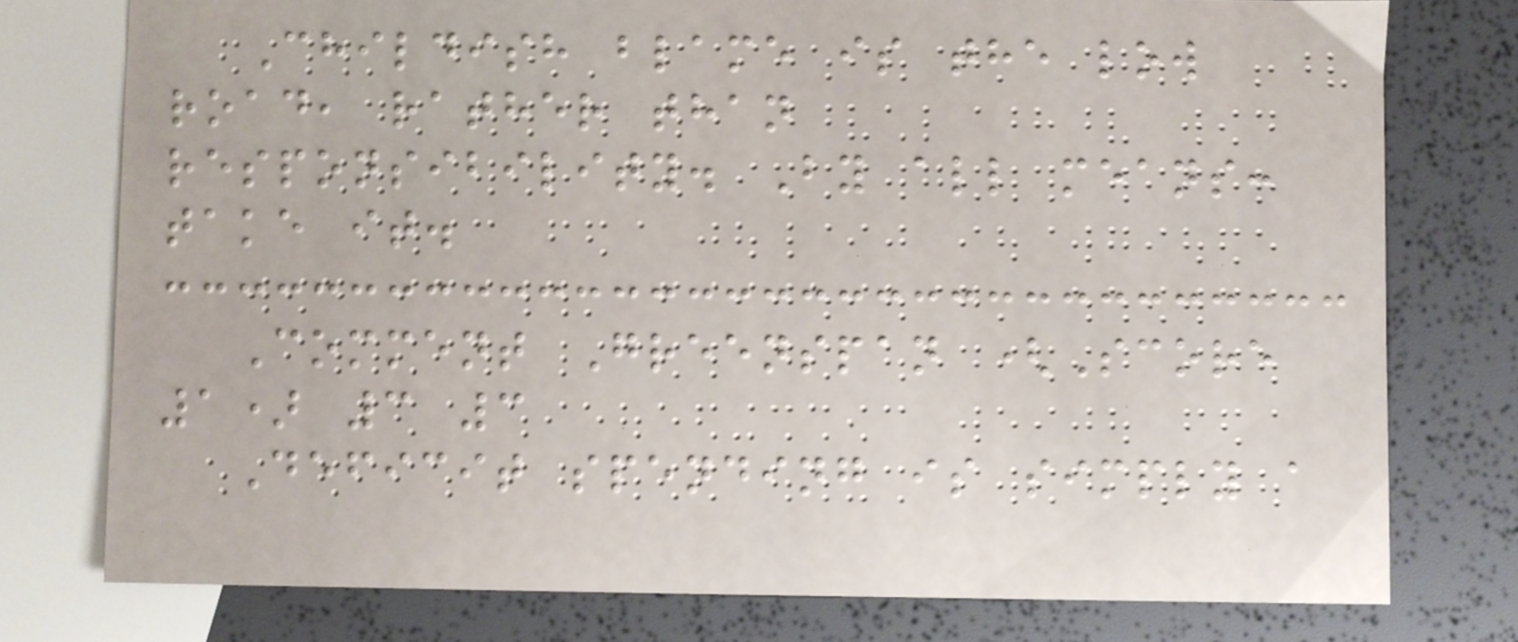Childish blame is the low
road, rather than
responsibility. By all means:
take it.
Comment Greenspan (Score
1) 3 3
Deficit spending is simply a
